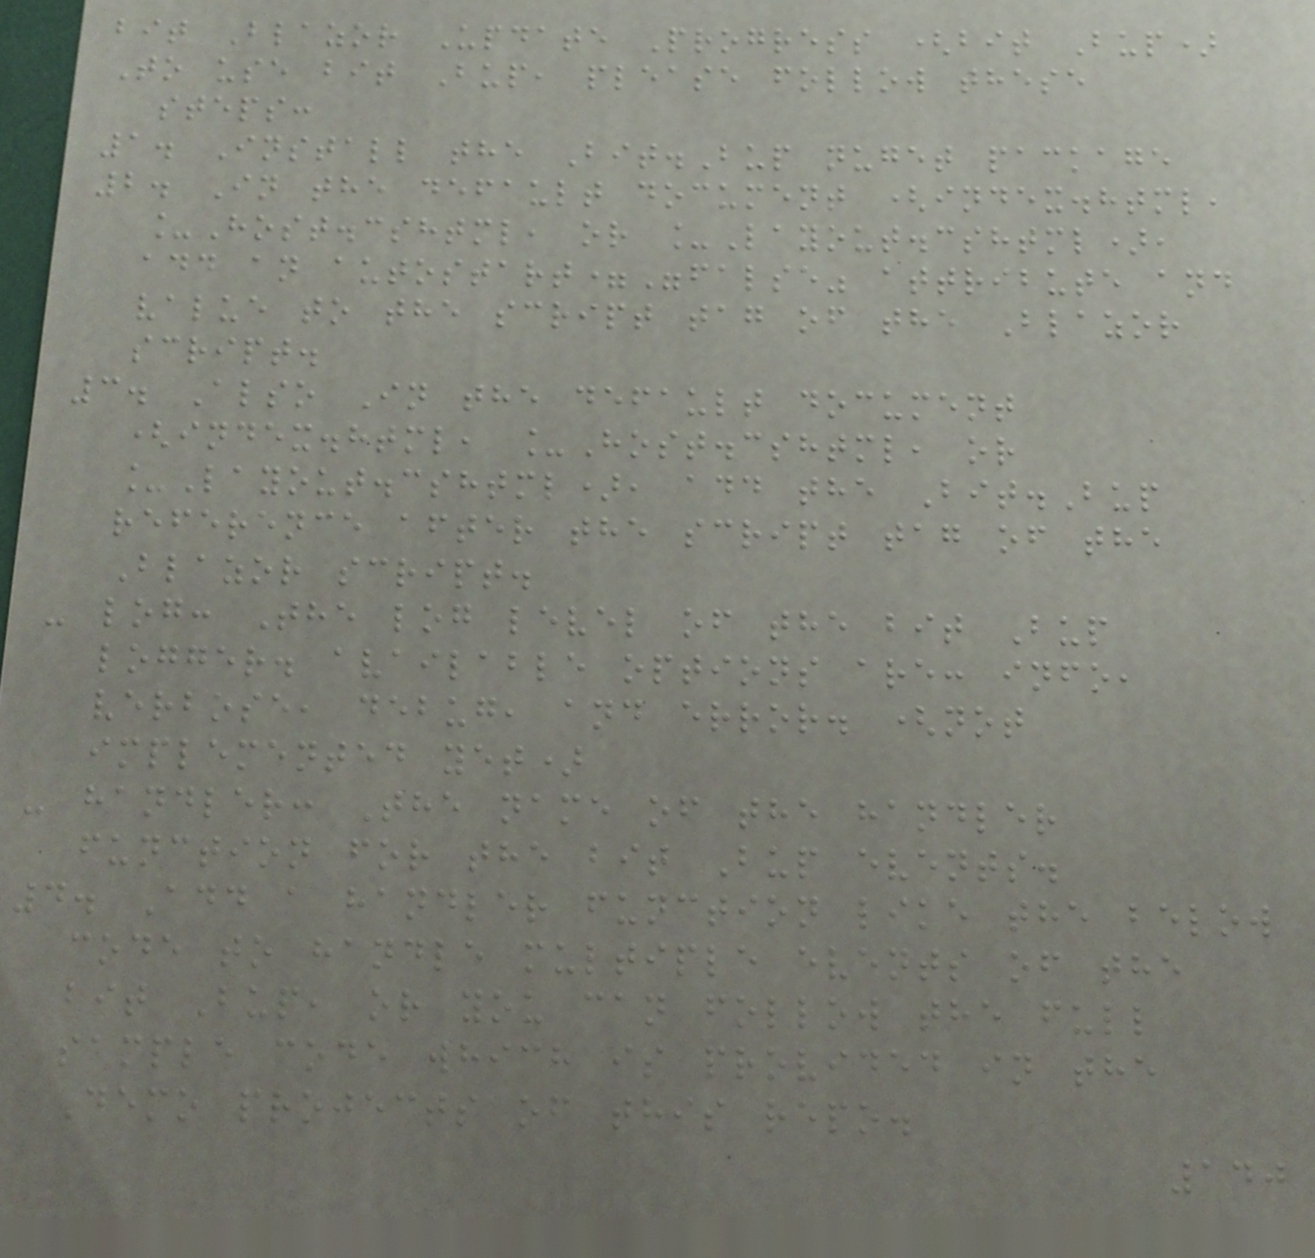bit Blazor Update Progress (bit Bup)
To use bit Bup, please follow these
steps:
1. Install the Bit.Bup nuget package
2. In the default document (index.html,
_Host.cshtml, or _Layout.cshtml),
add an autostart="false" attribute and
value to the script tag of the Blazor
script.
3. Also In the default document
(index.html, _Host.cshtml, or
_Layout.cshtml), add the Bit.Bup
reference after the script tag of the
Blazor script.
- log: The log level of the bit Bup
logger. available options are: info,
verbose, debug, and error. (not
implemented yet)
- handler: The name of the handler
function for the bit Bup events.
4. Add a handler function like the below
code to handle multiple events of the
bit Bup, or you can follow the full
sample code which is provided in the
Demo projects of this repo.
140
